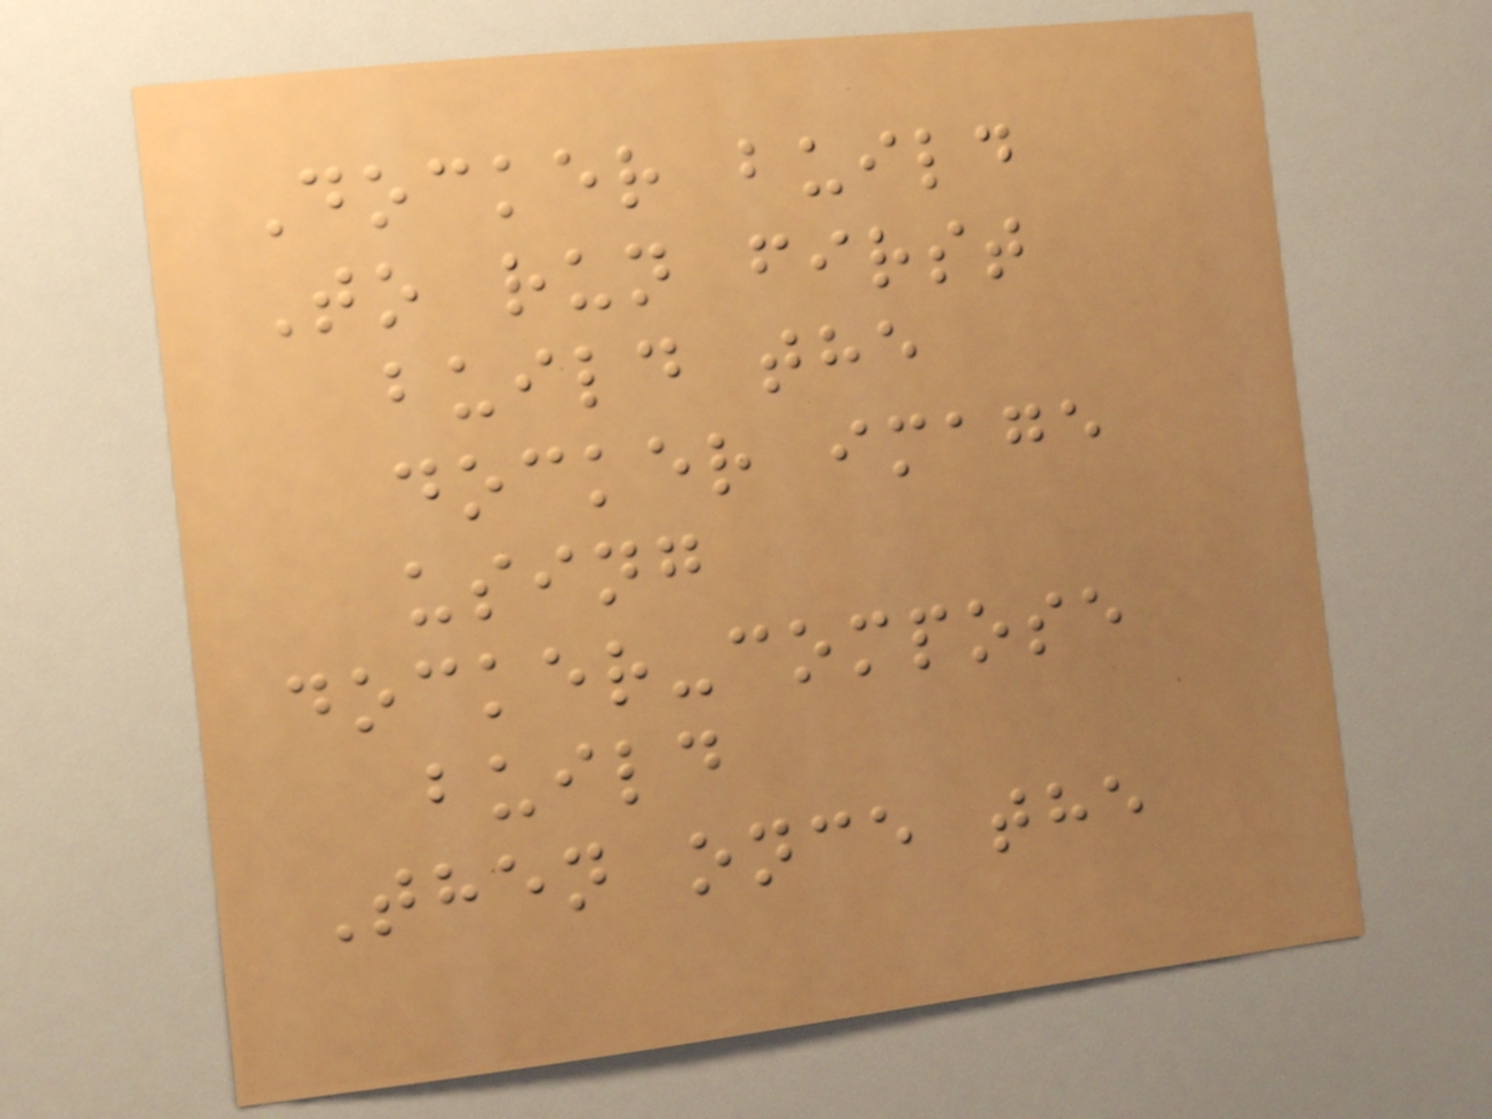Docker build
To run first
build the
docker image
using
docker-compose
build
Then once the
